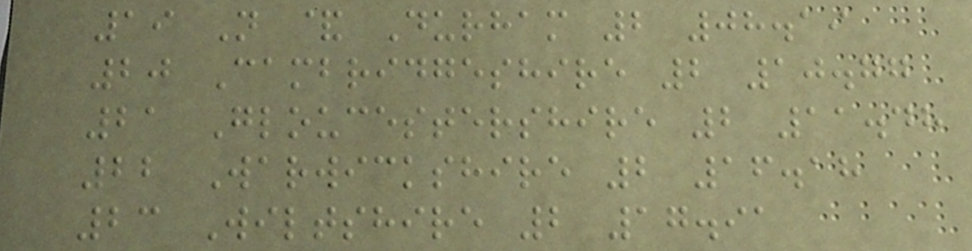19 N & Durham 2 08.19
20 Cambridgeshire 2 10.77
21 Gloucestershire 2 11.48
22 Warwickshire 2 16.18
23 Wiltshire 2 17.91
